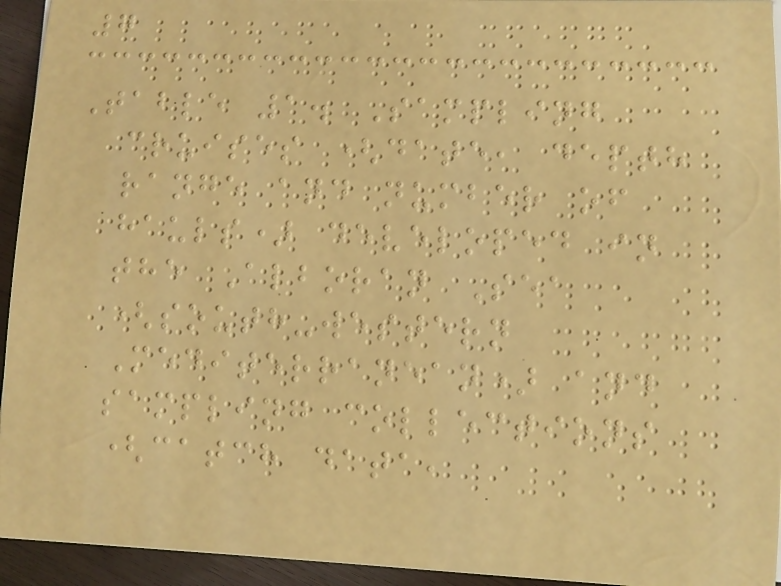7
Table 1. Sampling
cruises (date, depth
range and number of
hauls) developed in
the Alboran Sea
(south-western
Mediterranean) and
sampling collections
(catch data,
